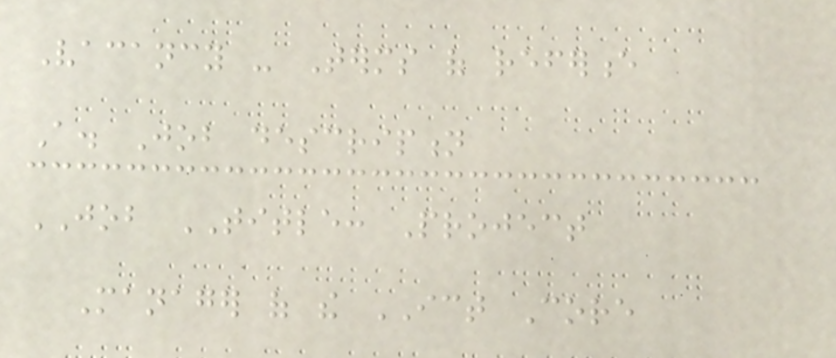Vacancy - Terms of reference
A. Job description
JOB TITLE: Project
Manager of the ICT Core
